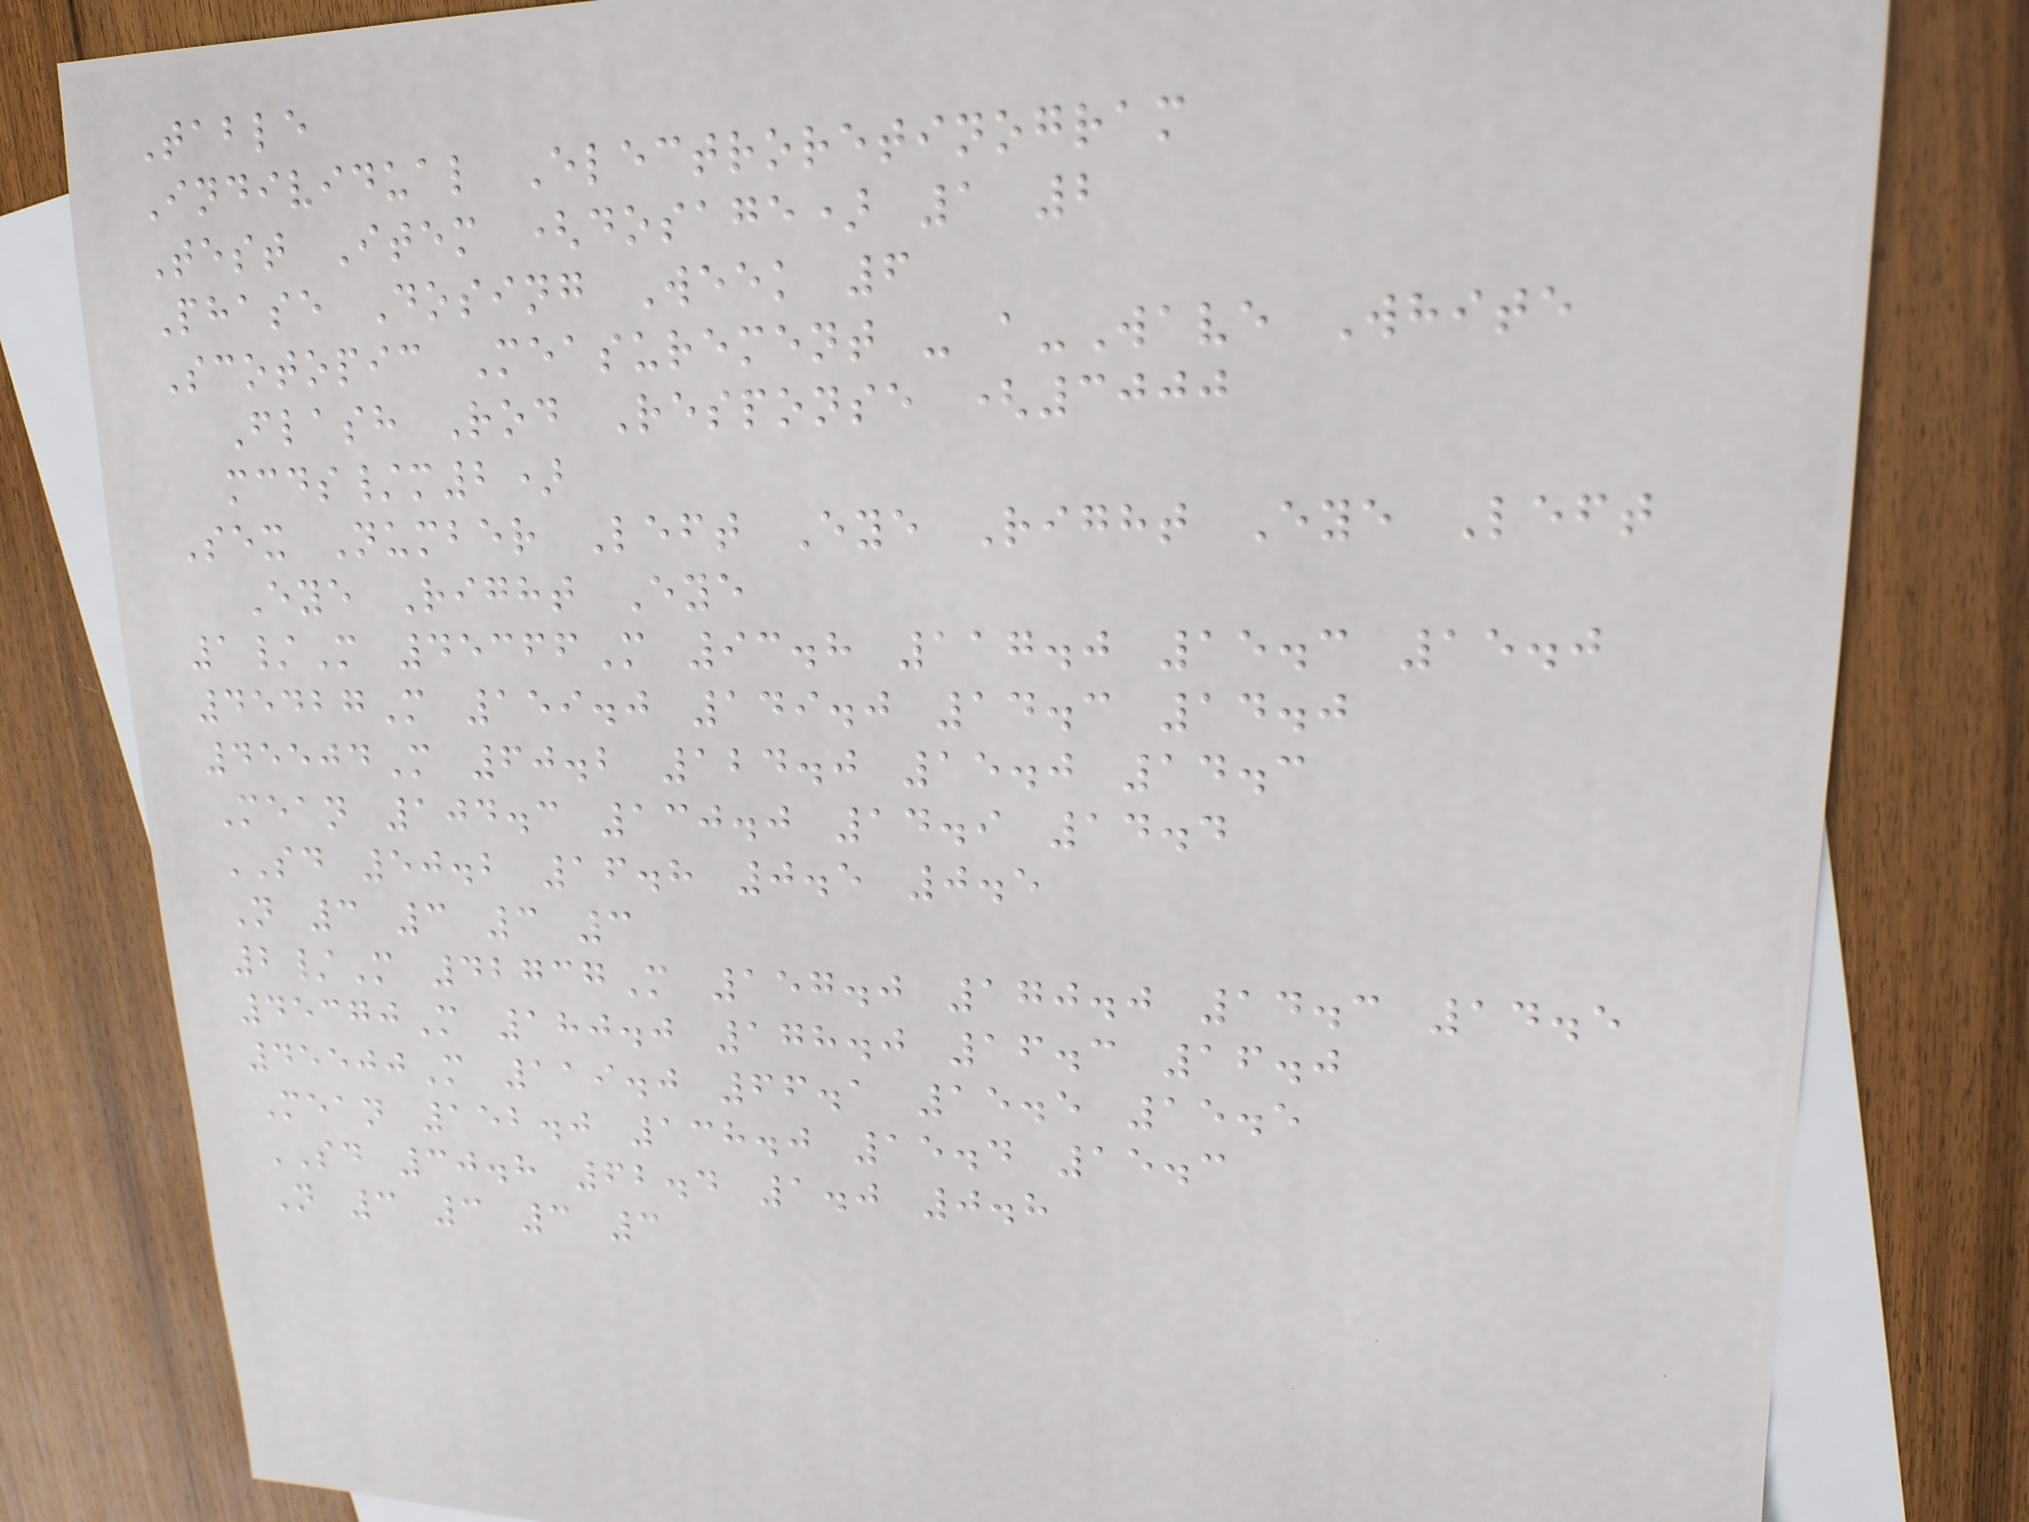Table
Individual Electroretinogram
Test Item (dosage) 1 2
Phase Dosing Week 6
Scotopic Measurement - a-Wave White
Flash Rod Response (3000
mcds/m2)
Sex Number Left Eye Right Eye Left
Eye Right Eye
1/M 45366M 93.8 117.0 15.3 15.0
45427M 159.0 149.0 14.3 14.0
45504M 60.2 124.0 15.0 14.3
Mean 104.3 130.0 14.9 14.4
SD 50.2 16.8 0.5 0.5
N 3 3 3 3
2/M 42737M 157.0 170.0 14.3 14.5
45370M 180.0 178.0 16.3 16.0
45500M 119.0 66.1 15.5 15.5
Mean 152.0 138.0 15.4 15.3
SD 30.8 62.4 1.0 0.8
N 3 3 3 3
